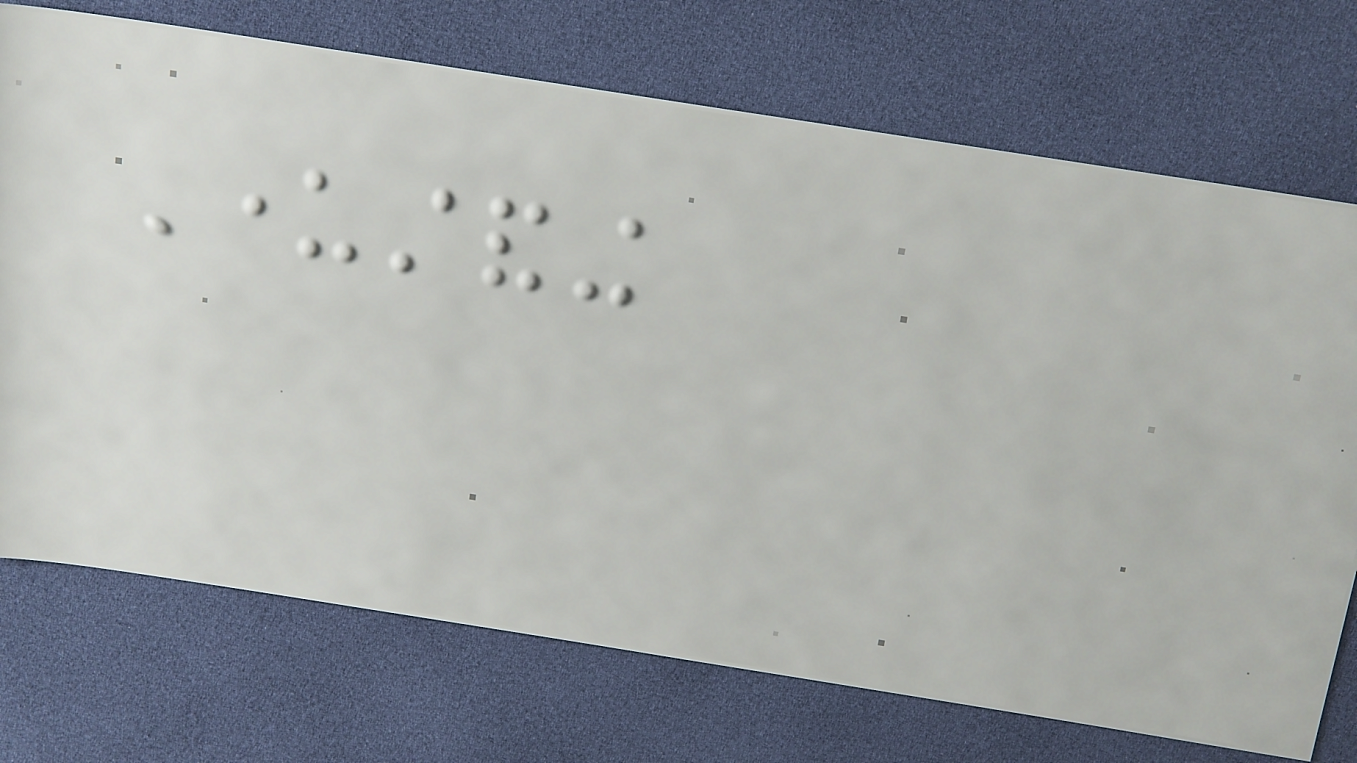Understanding
